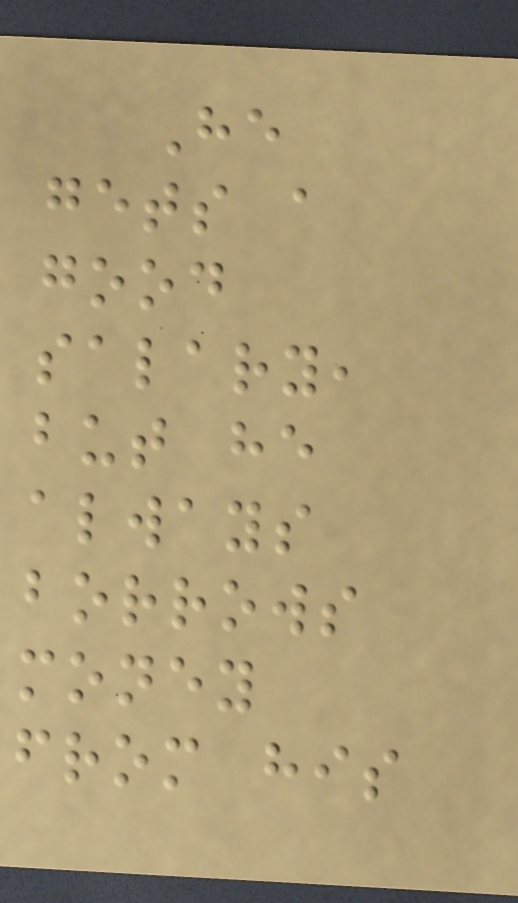He
gets a
good
salary,
but he
always
borrows
money
from his
